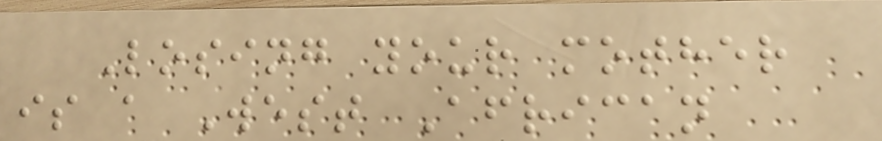Losing your mother
is a West African
